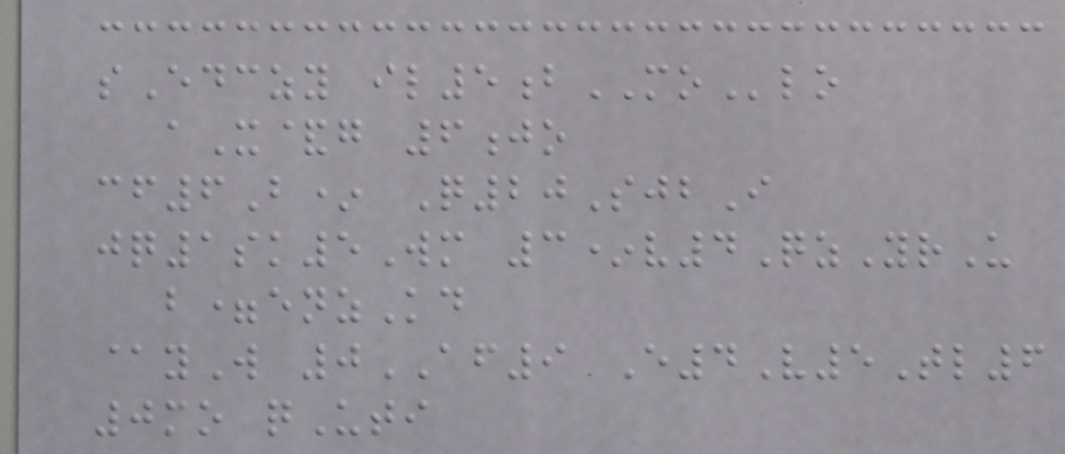sEdczy il5bMOlo
aX&g 6jo
cf6B* Q20SjbI
jq1sk5Wm 3*v4QzYrU
b=enzKd
@yW 0AF9 E4V5Tl6
0mo qUti
